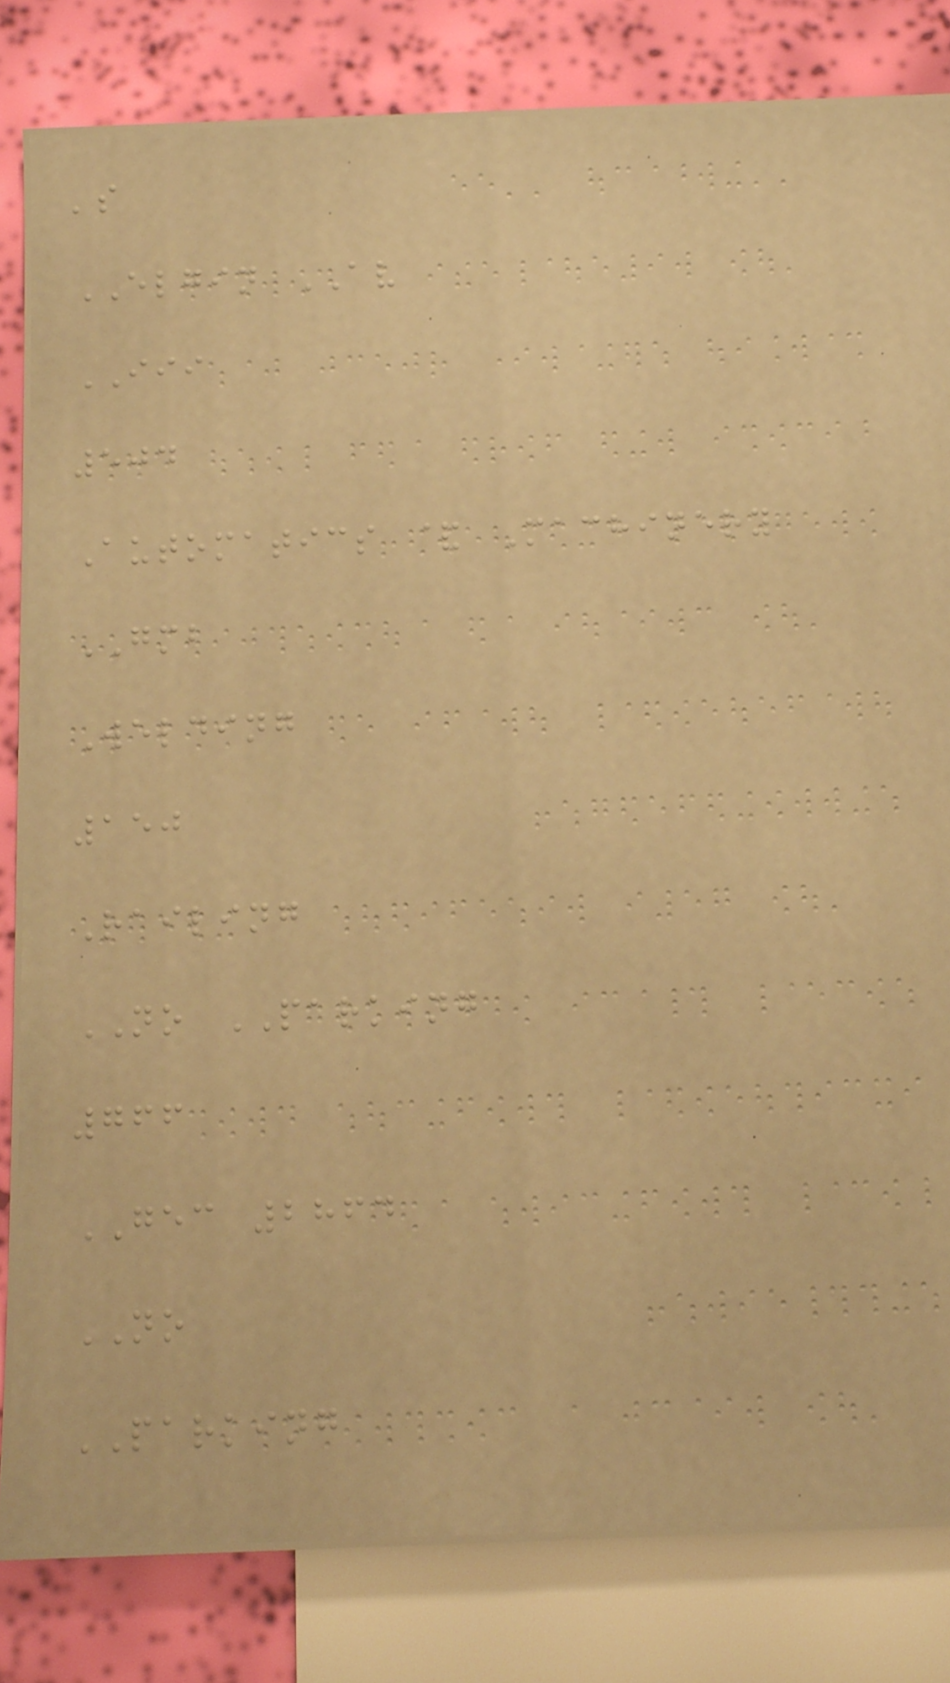's
ELGIN AV
III
504
Automatics & Machinery
GMB
Welding
150
Railing
NO PARKING
766
GEC 2864
NO
PARKING
